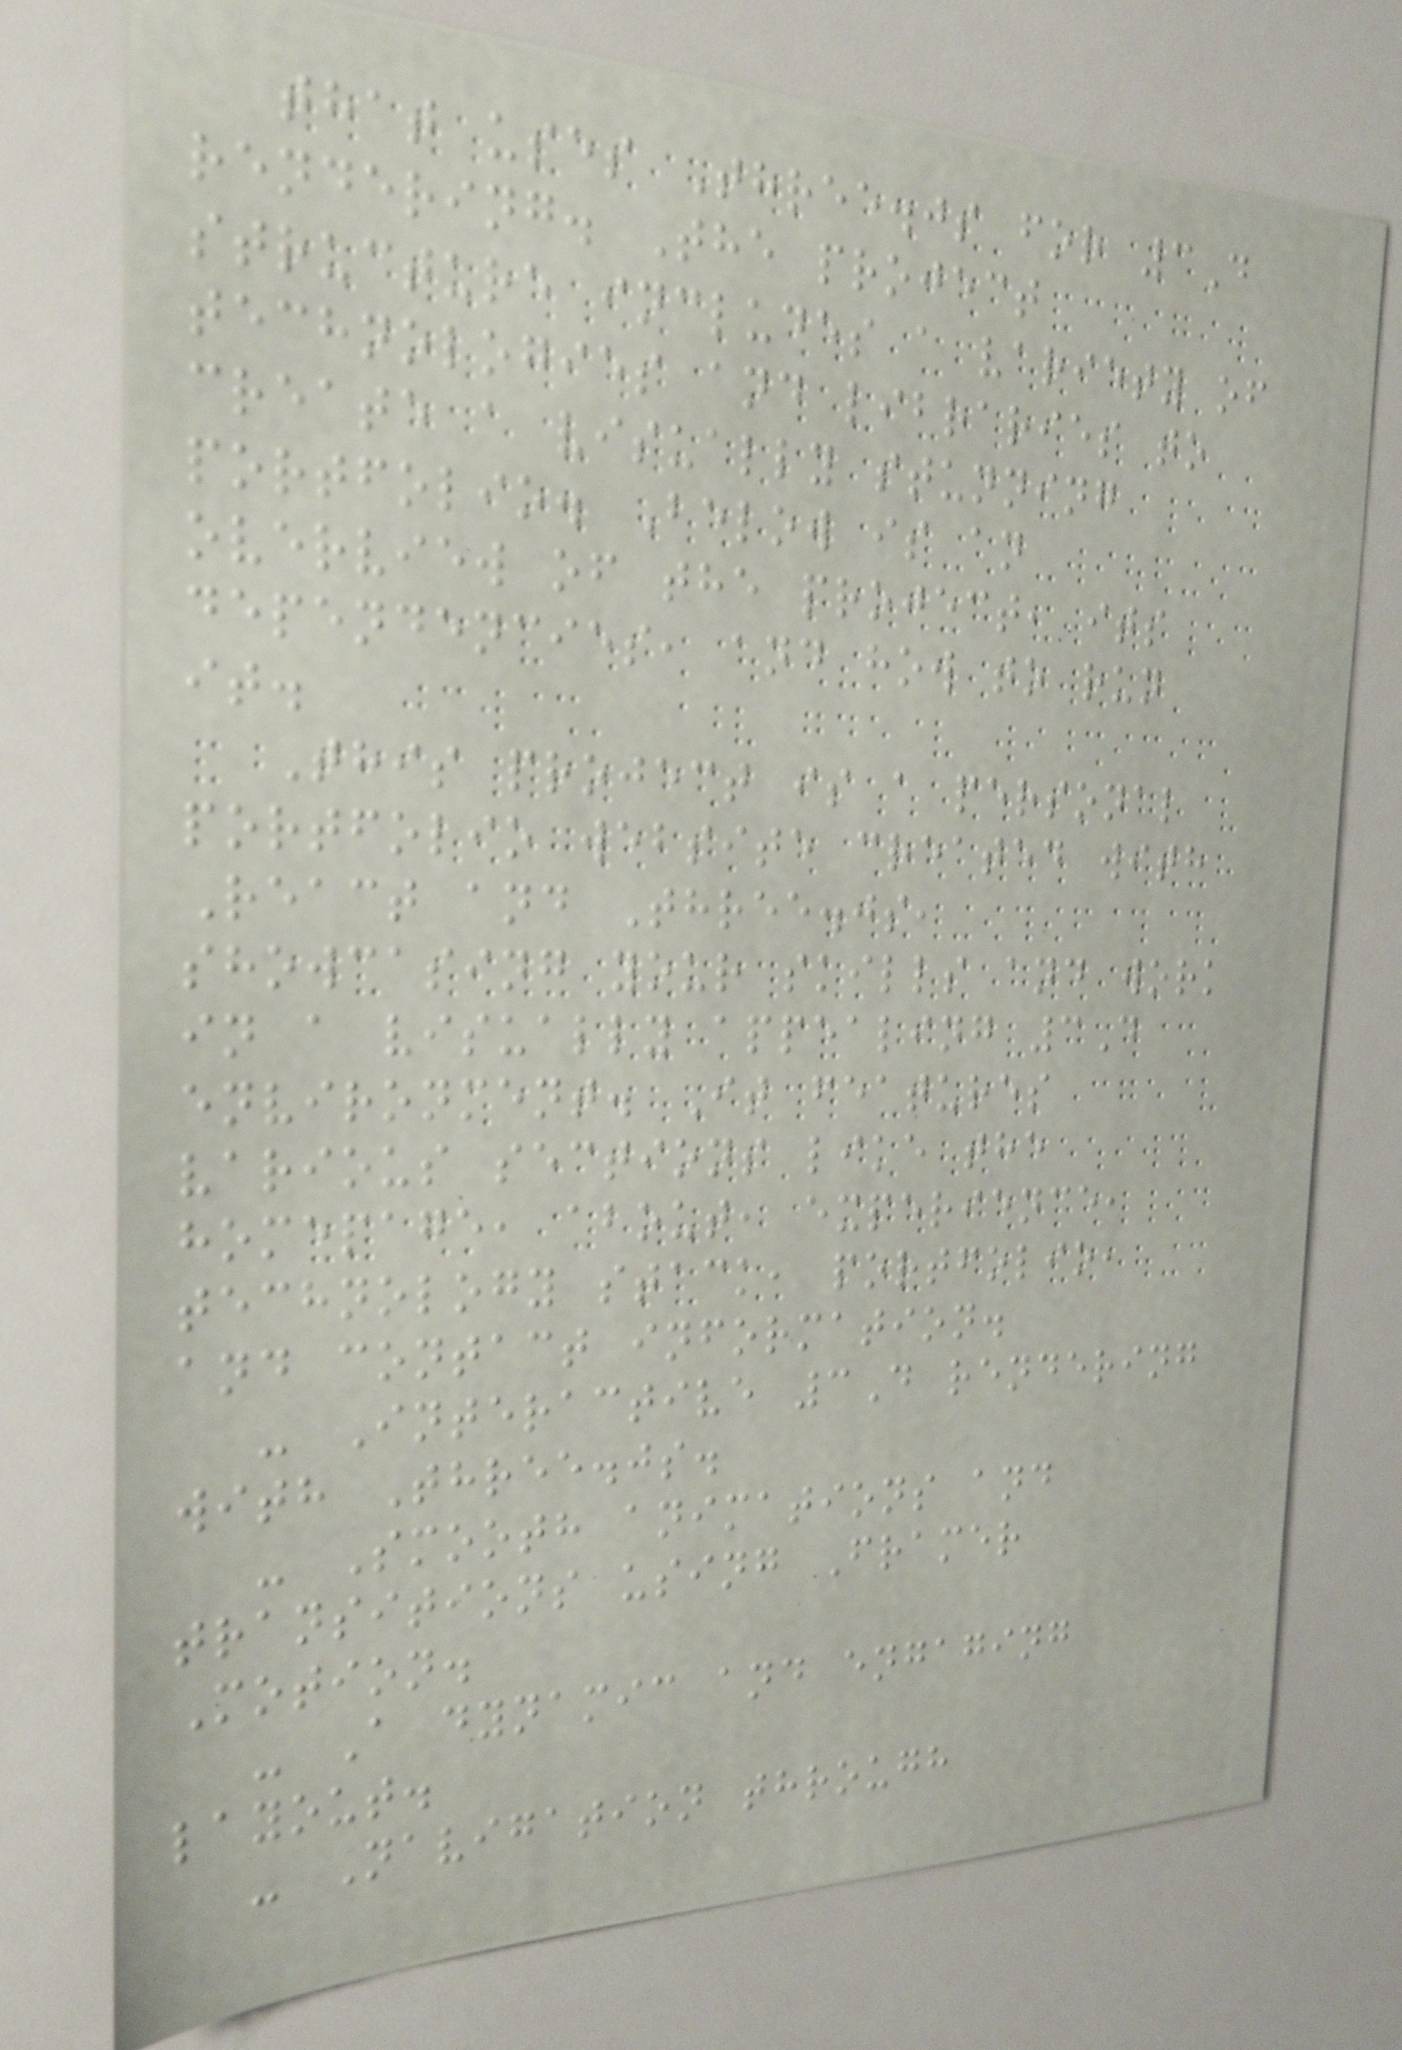that uses Three.js for 3D
rendering. The project
structure includes a variety of
technologies and libraries to
create a visually stunning
portfolio. Below is an
overview of the project, its
dependencies, and how to run
it.
This project is a personal
portfolio website created with
React and Three.js,
showcasing your skills and work
in a visually appealing 3D
environment. It features
various sections like the
homepage, about, experience,
technology stack, portfolio,
and contact information.
- Interactive 3D rendering
with Three.js.
- Smooth animations and
transitions using Framer
Motion.
- A dynamic and engaging
layout.
- Navigation through
